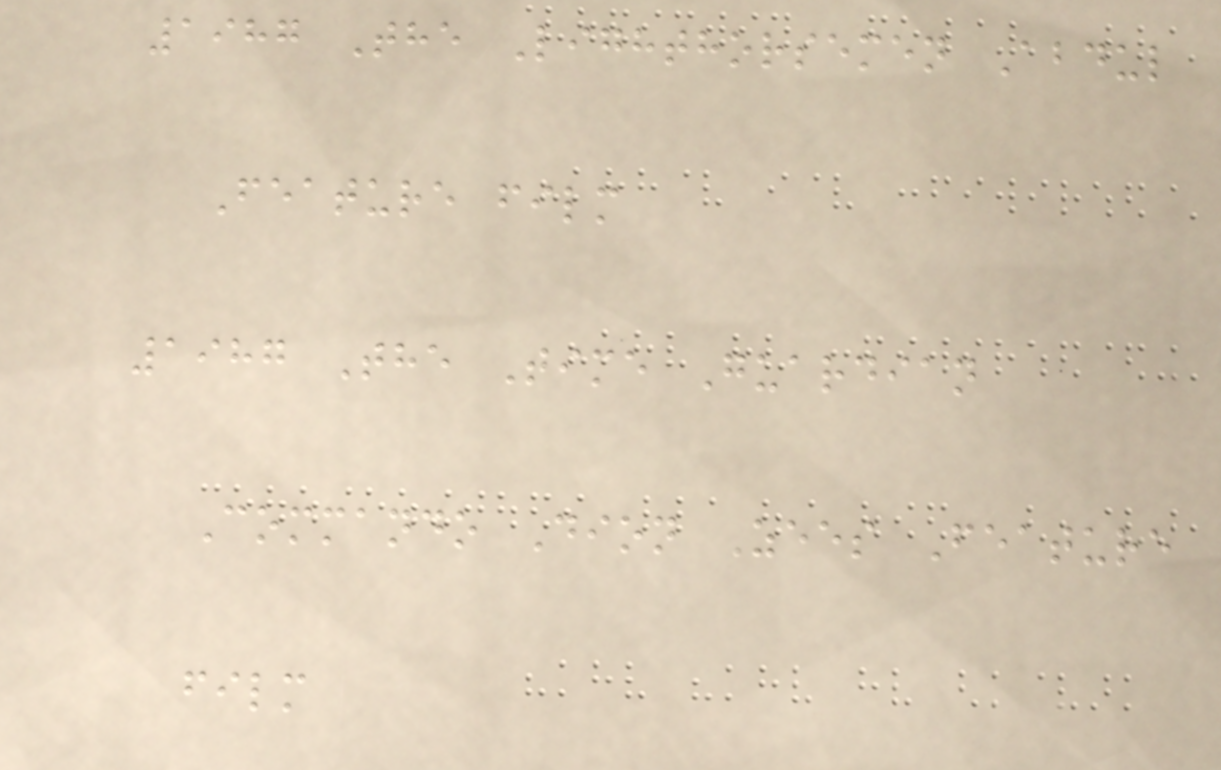1987 The Lighthorsemen Abdul
Feature film
1987 The Time Guardian
Commando Dion Zees Feature
film
